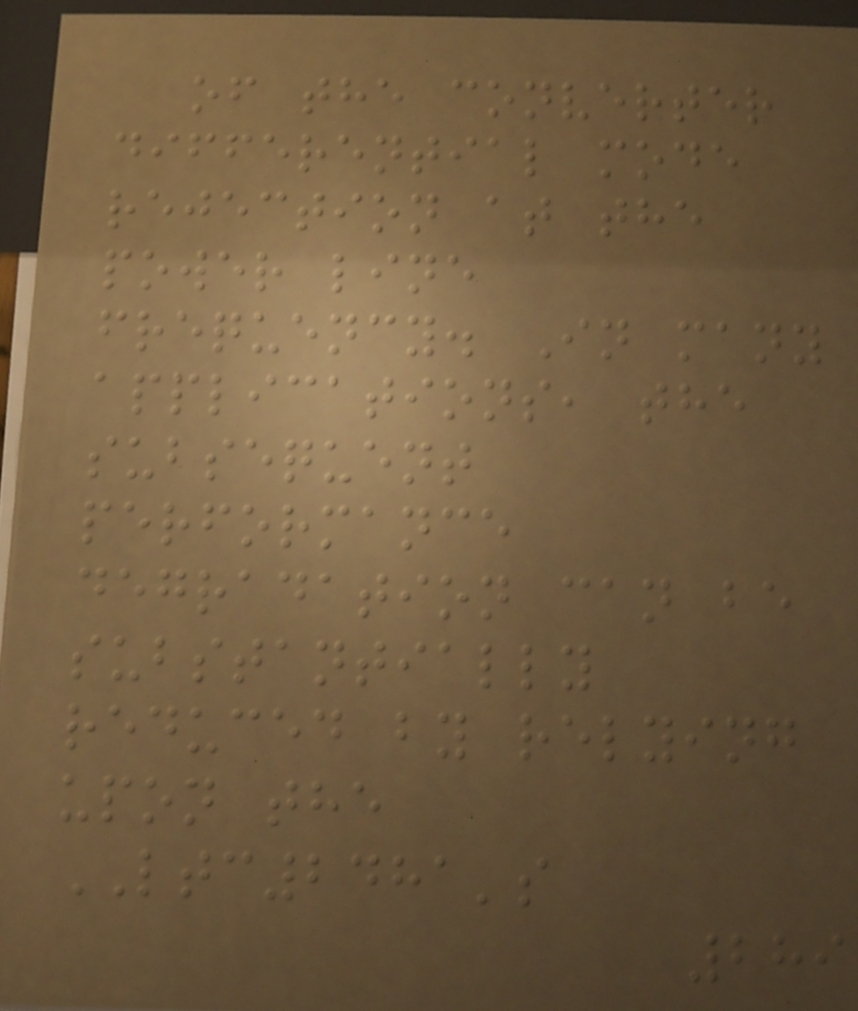of the converter
differential mode
rejection at the
power line
frequency. In many
applications, the
subsequent
performance
degradation can be
substantially
reduced by relying
upon the
LTC2481's
289
